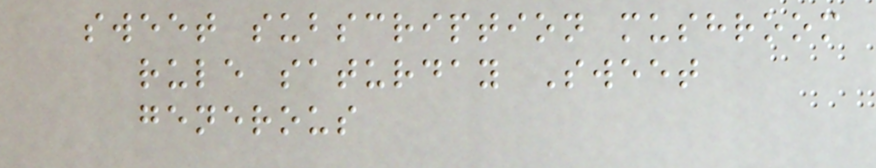sweet subscription mushroom
rule saturday Sweet
generous
